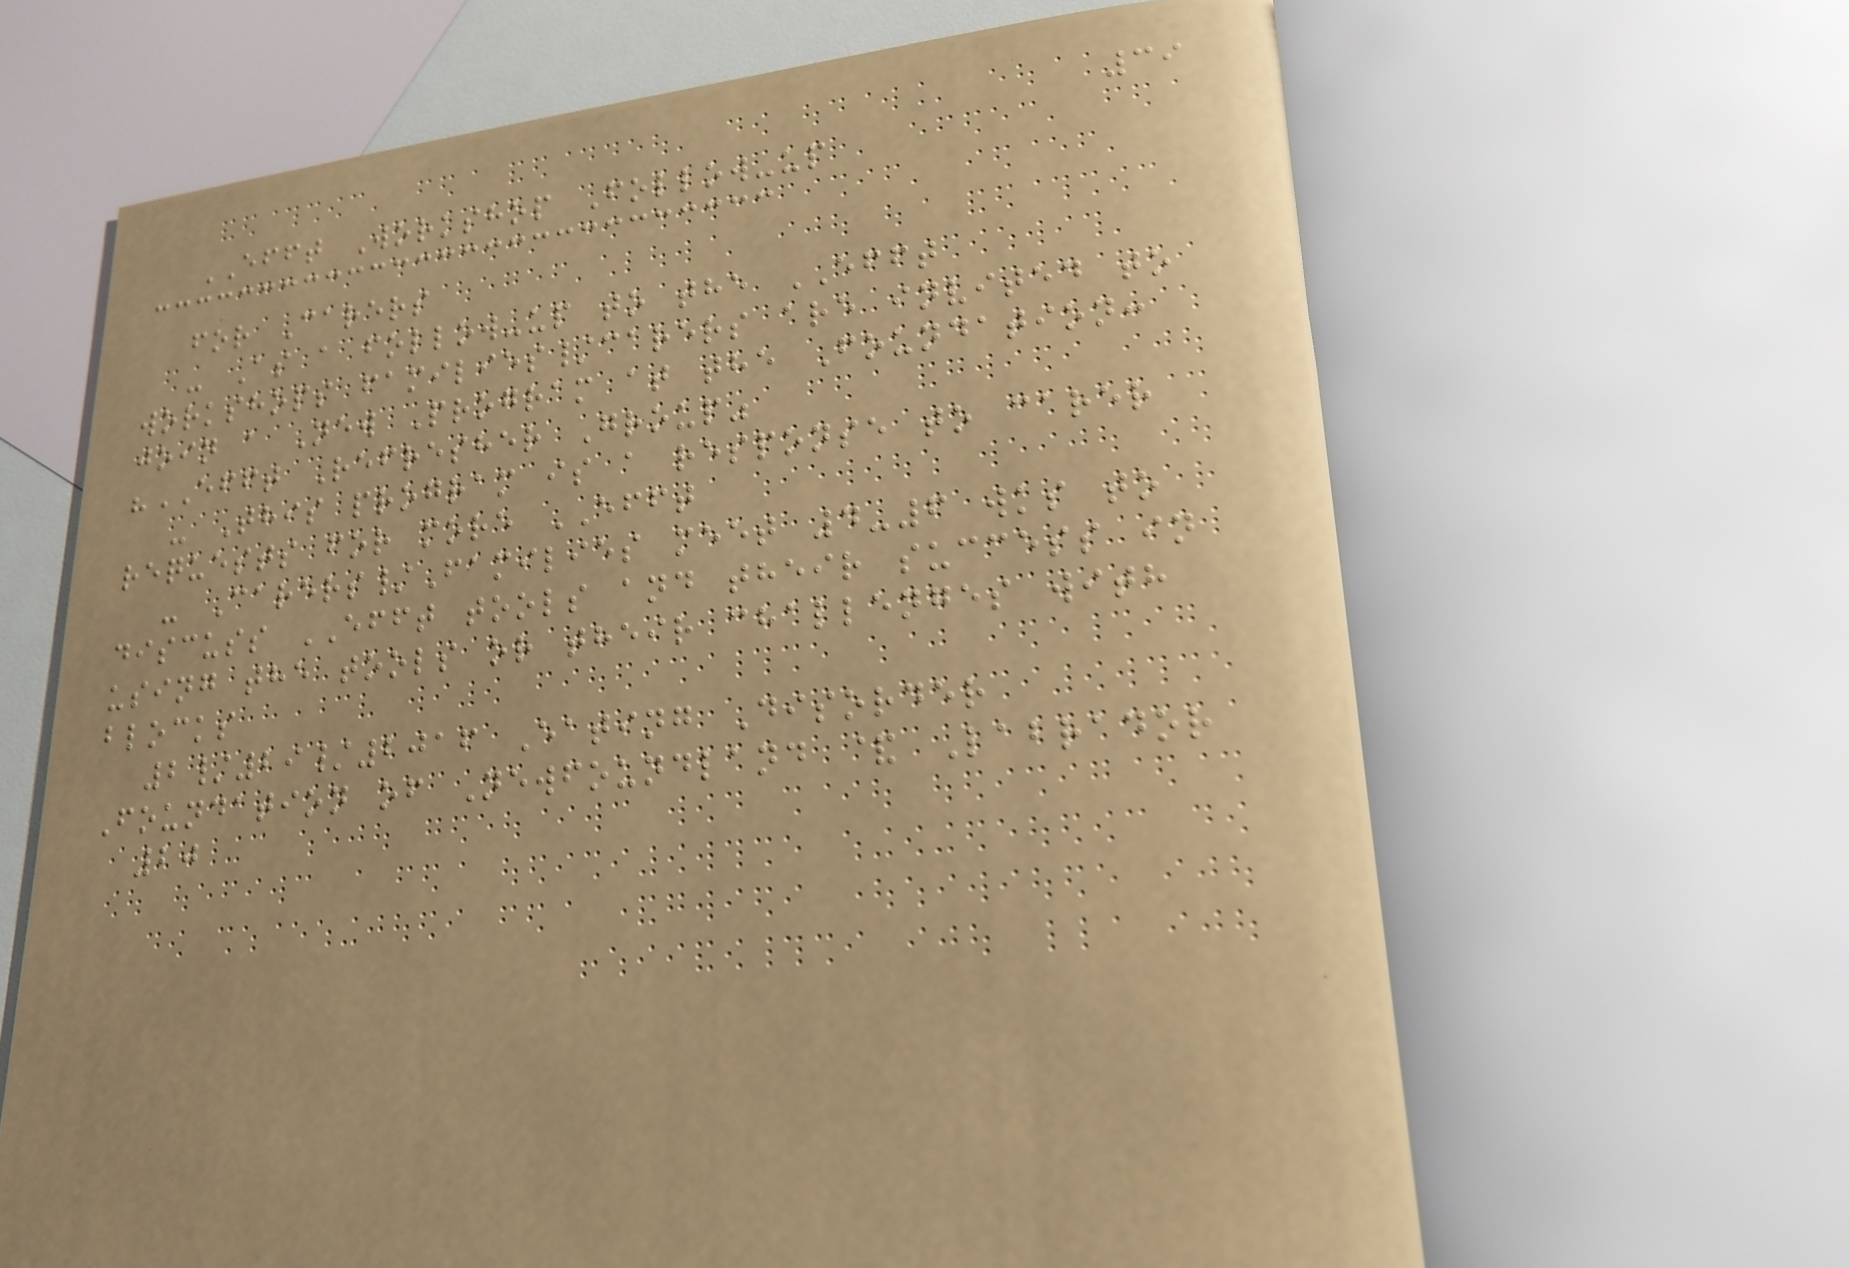39
EFFT Workshop Follow-up
for Carers
- As a follow-up to the EFFT
workshops families/carers are invited to
join a New Program at the Foundation:
"EFFT Refresher Group"
- This program is a response to carer
requests for more EFFT
- Carers/Families meet 4-6 wks to
discuss EFFT tools and their success in
using the tools or their challenges with
blocks
2/29/2016 Eating Disorder
Foundation of Newfoundland & Labrador
20
